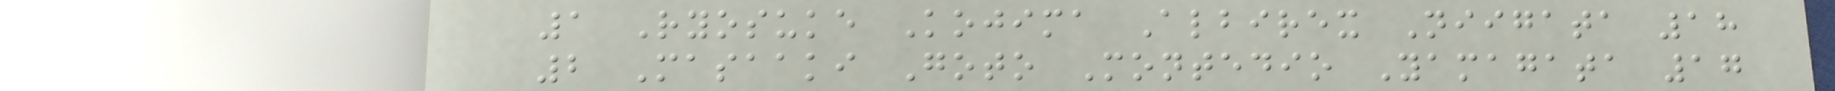1 Ryosuke Kojima Albirex Niigata 18
2 Masaaki Goto Montedio Yamagata 17
